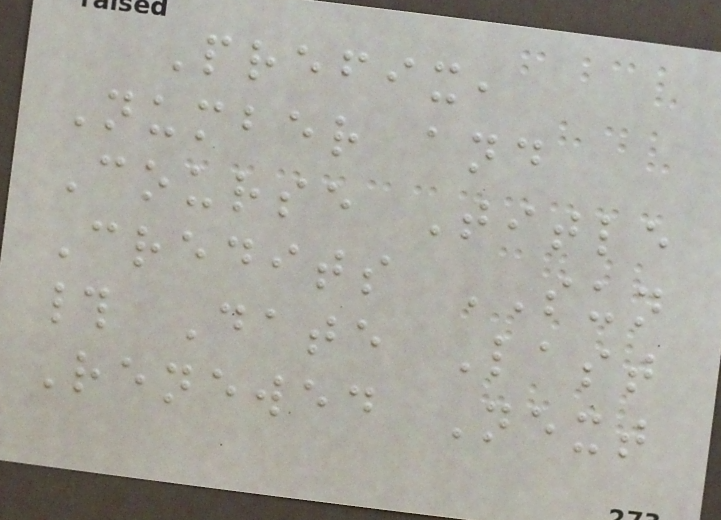Prefix,
Number and
Course Title
Credits SUN
# Date Last
Renewed Next
